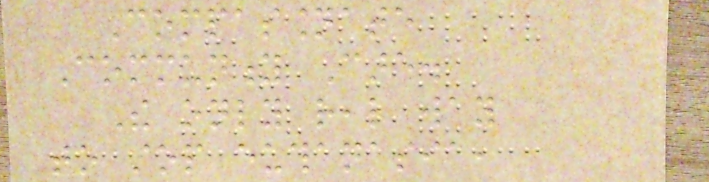Compassionate
Community Care.
The only real way
to stop euthanasia,
